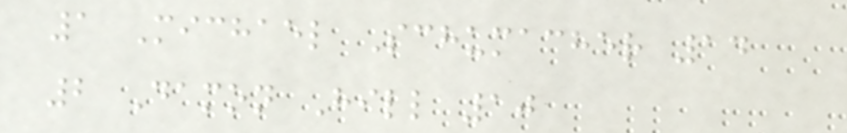1 Michael Schumacher 14
2 Damon Hill 10
